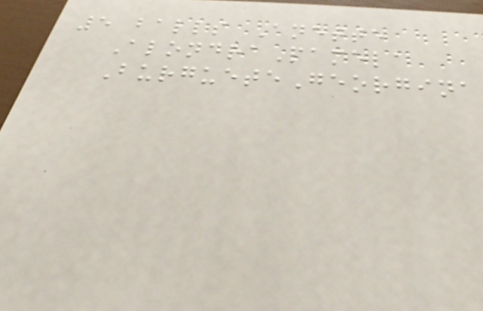5 balls Anette
AlondraPamela
BurgueteGeorgina
